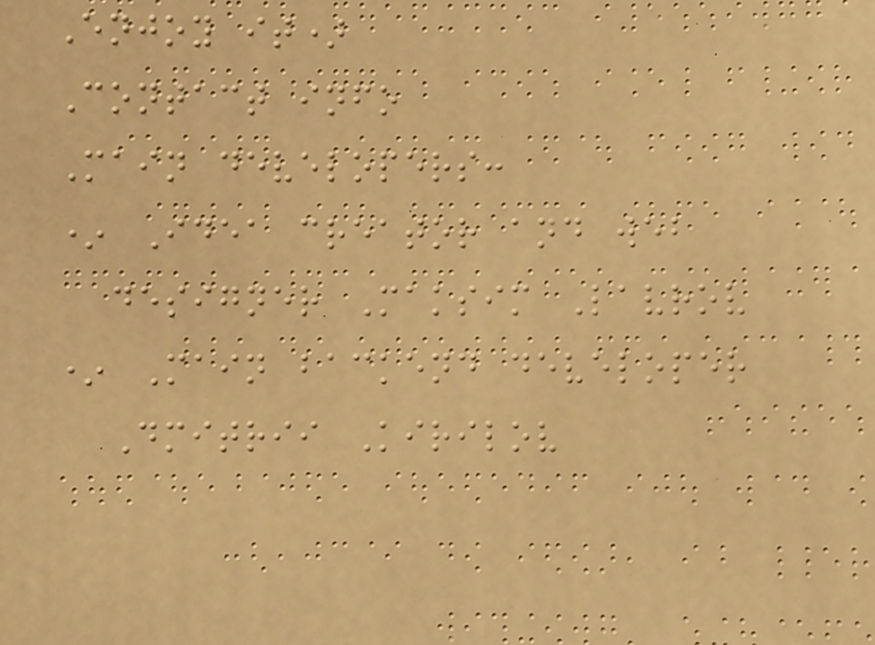Enjoy it)
Contact info
Main developers:
* Idea creator and web
designer Maksim Lavrov
* Main backend developer
Dmitrii Kirilov
